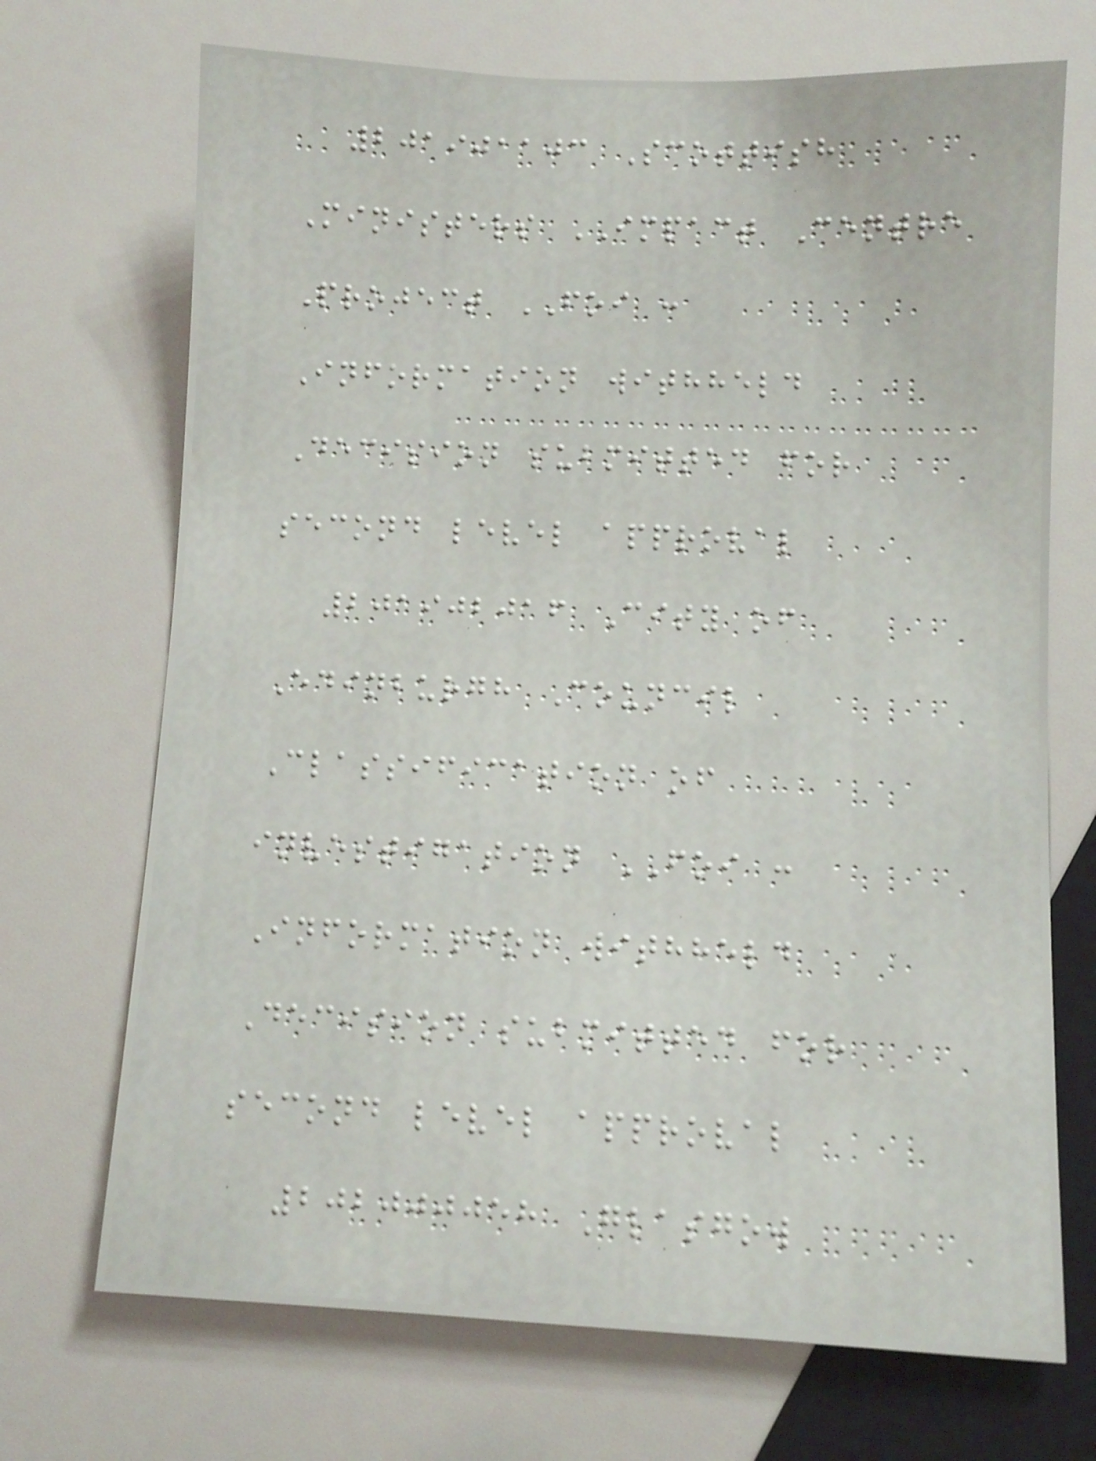201901103 Scottish
Ministers IMPACT Centre
Project FOI :
Information withheld
Decision submitted for
second level approval
201902016 City of
Edinburgh Council
Classification of
investigation FOI :
Information withheld
Decision submitted for
second level approval
202000058 Glasgow
